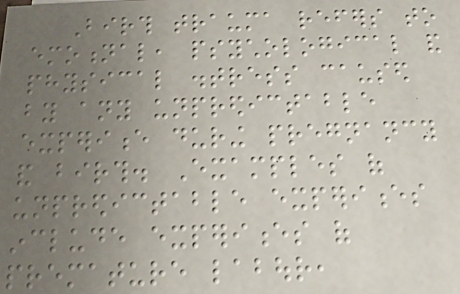Birth trauma refers to
emotional, psychological and
physical distress caused
by any unpredictable
experience during pregnancy
and birth. Examples of
unpredictable experiences
include experiences of
premature labour,
